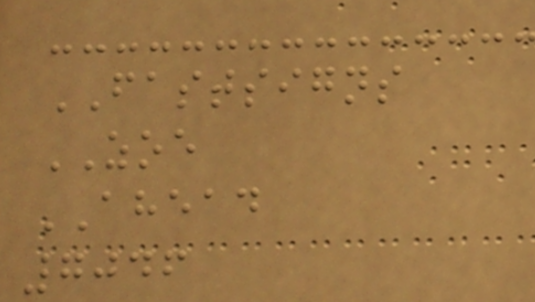FASTSIGNS
ZOE
AHEAD
7046
